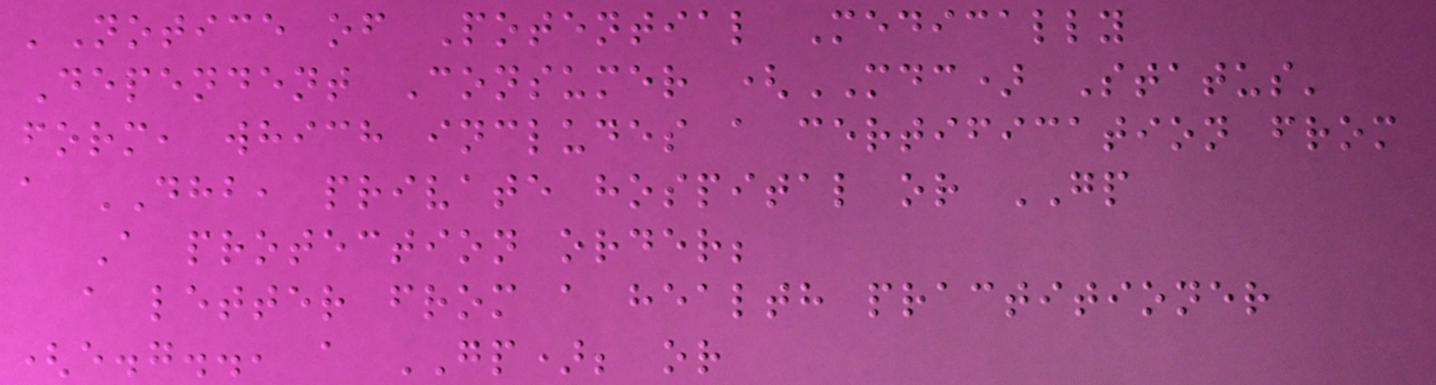'Notice of Potential Medically
Dependent Consumer (MDC) Status'
form, which includes a certification from
a DHB, private hospital or GP
A protection order;
a letter from a health practitioner
(e.g.., a GP); or
